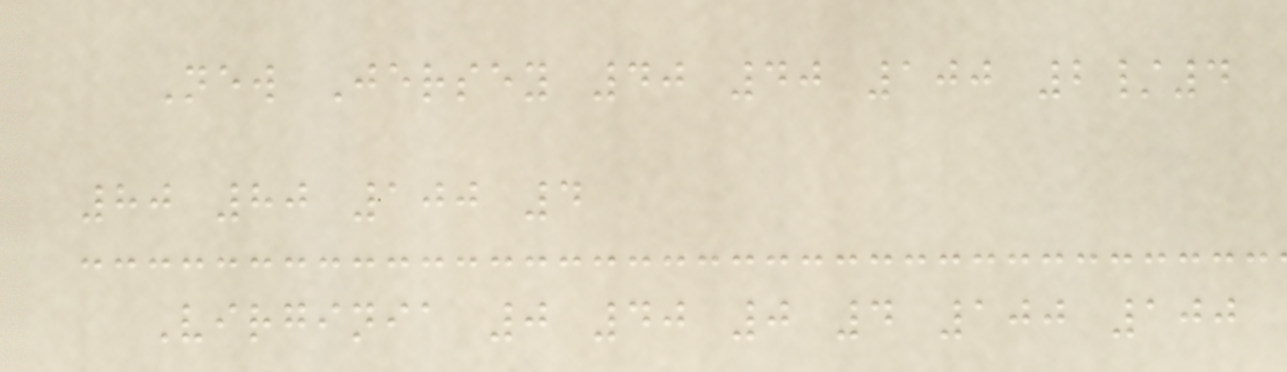New Jersey 40 40 100 2/4
80 80 100 4
Virginia 0 40 0 4 100 100
